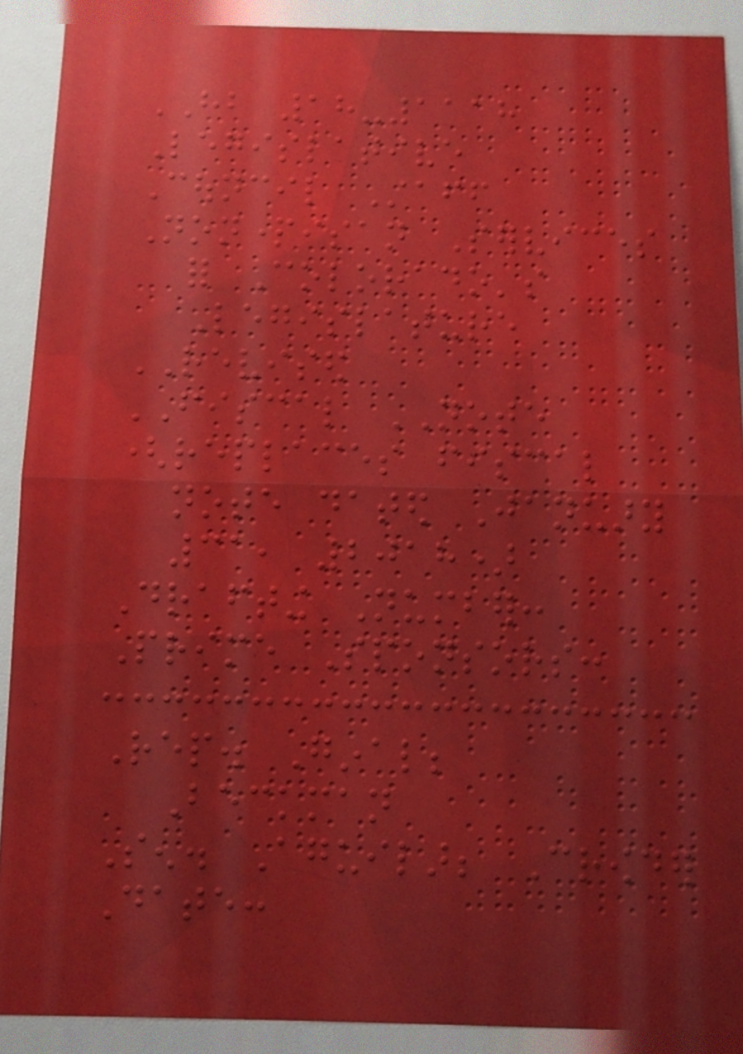HB 18-1118
Legislative
Council Staff
Nonpartisan Services
for Colorado's
Legislature
REVISED
FISCAL NOTE
(replaces fiscal
note dated January
31, 2018)
Drafting Number:
Prime Sponsors:
Rep. Ginal;
Beckman
Sen. Aguilar; Crowder
Date:
